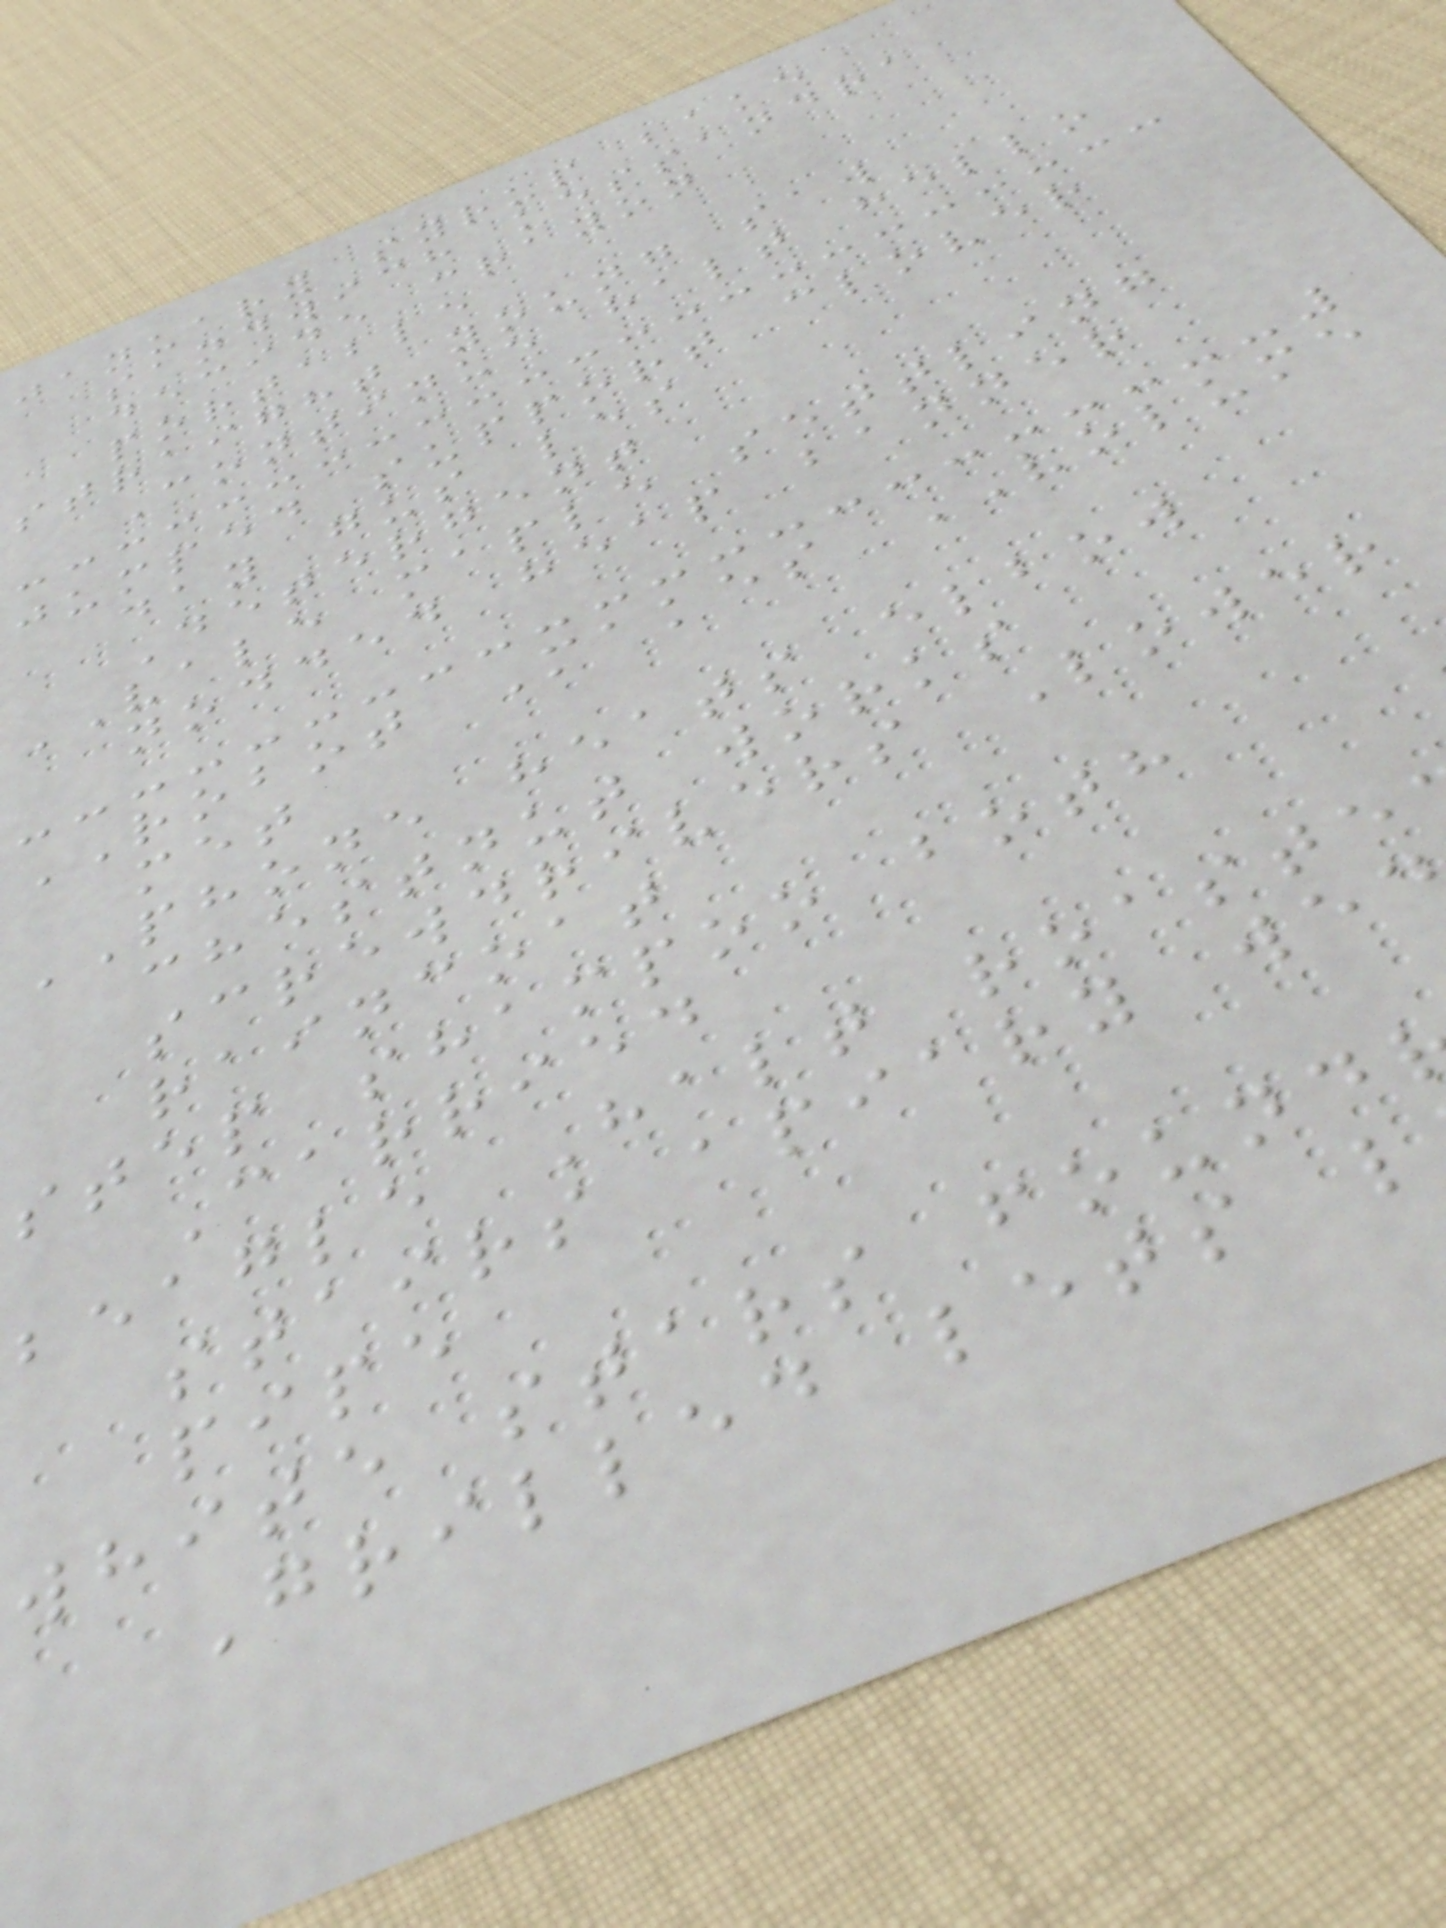january syrup bake
sandwich kessandra
decide crayon
portable
straight young saw
Continue halt hello
jumped support clover
day gus les
Detergent
VALE maple settling
nodded heap banner
ROBOT Makes VOLUME
met
PHONE heats elbow
chestnut works
screwdrivers Lower
raincoat
step shampoo both
Carried
beagle Halt roaste
stairs apiary we
pipe
white stars found
Grilled lets l
